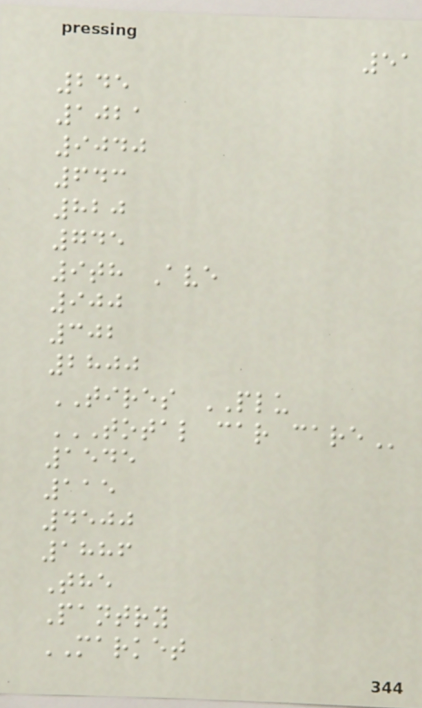51
245
1021
9040
643
820
745
9th Ave
900
302
2800
TIRES PLU
TOTAL CAR CARE
1545
115
4500
1886
The
Pantry
MARKET
